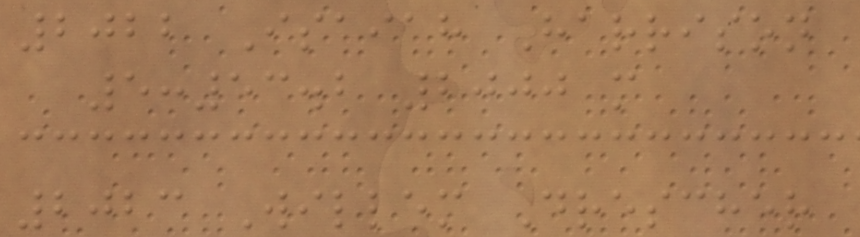2022 Isaiah Harrison
5:53.2 2000 m
2023 Willem Drescher
